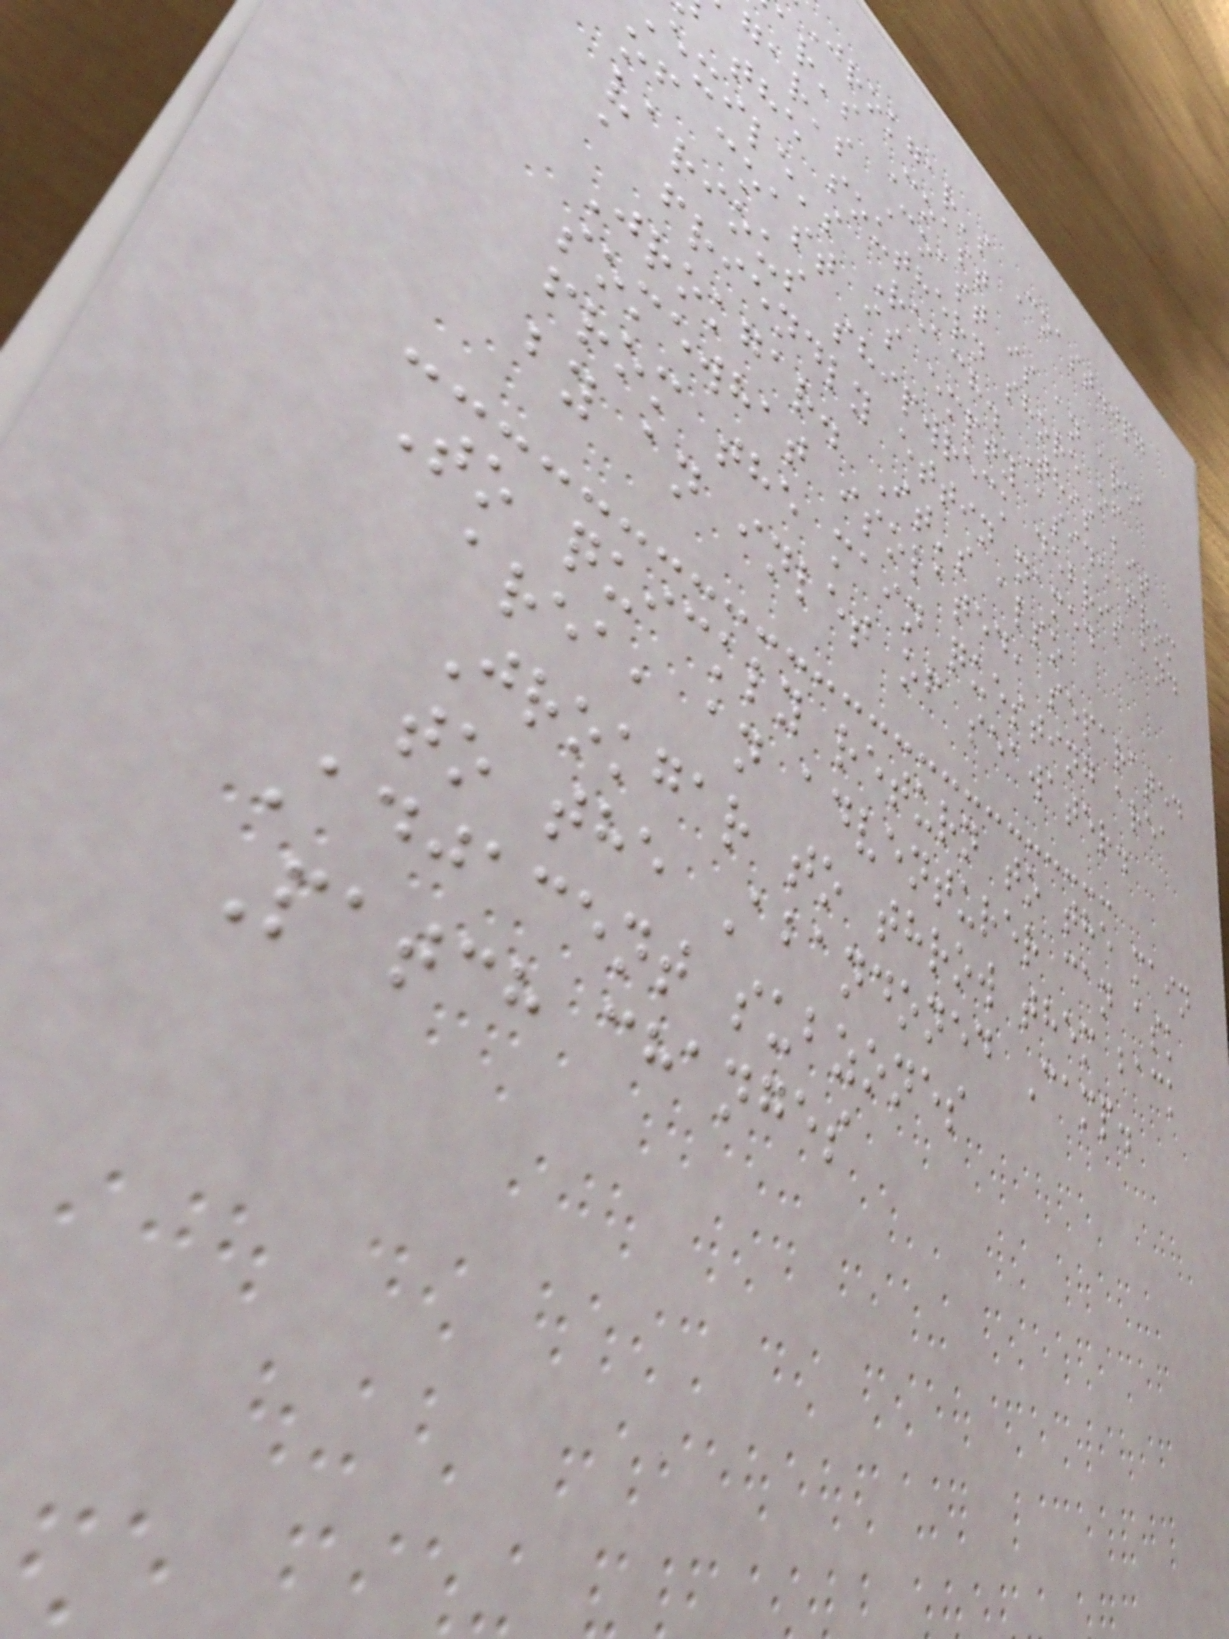Jrokgar's Coast.jpg
ar's Coast
gar's Coast is an area
the southern shore of
exile's Reach. This bit
of coast is empty aside from
various shipwreck debris and
a friendly ettin named
Jrokgar. It's also
somewhat isolated, separated
from the main questing area
by an inlet of seawater.
To quickly return to the main
area, an adventurer can ask
Jrokgar to throw them back
to the Abandoned Camp.
Adjacent subzones
Patch changes
